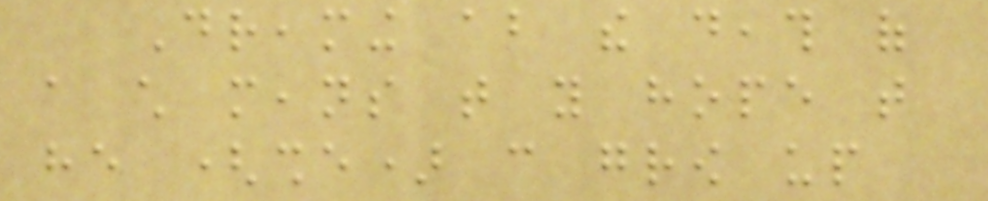Dreaming about the death of
a child means that you hope that
he (she) can grow up
